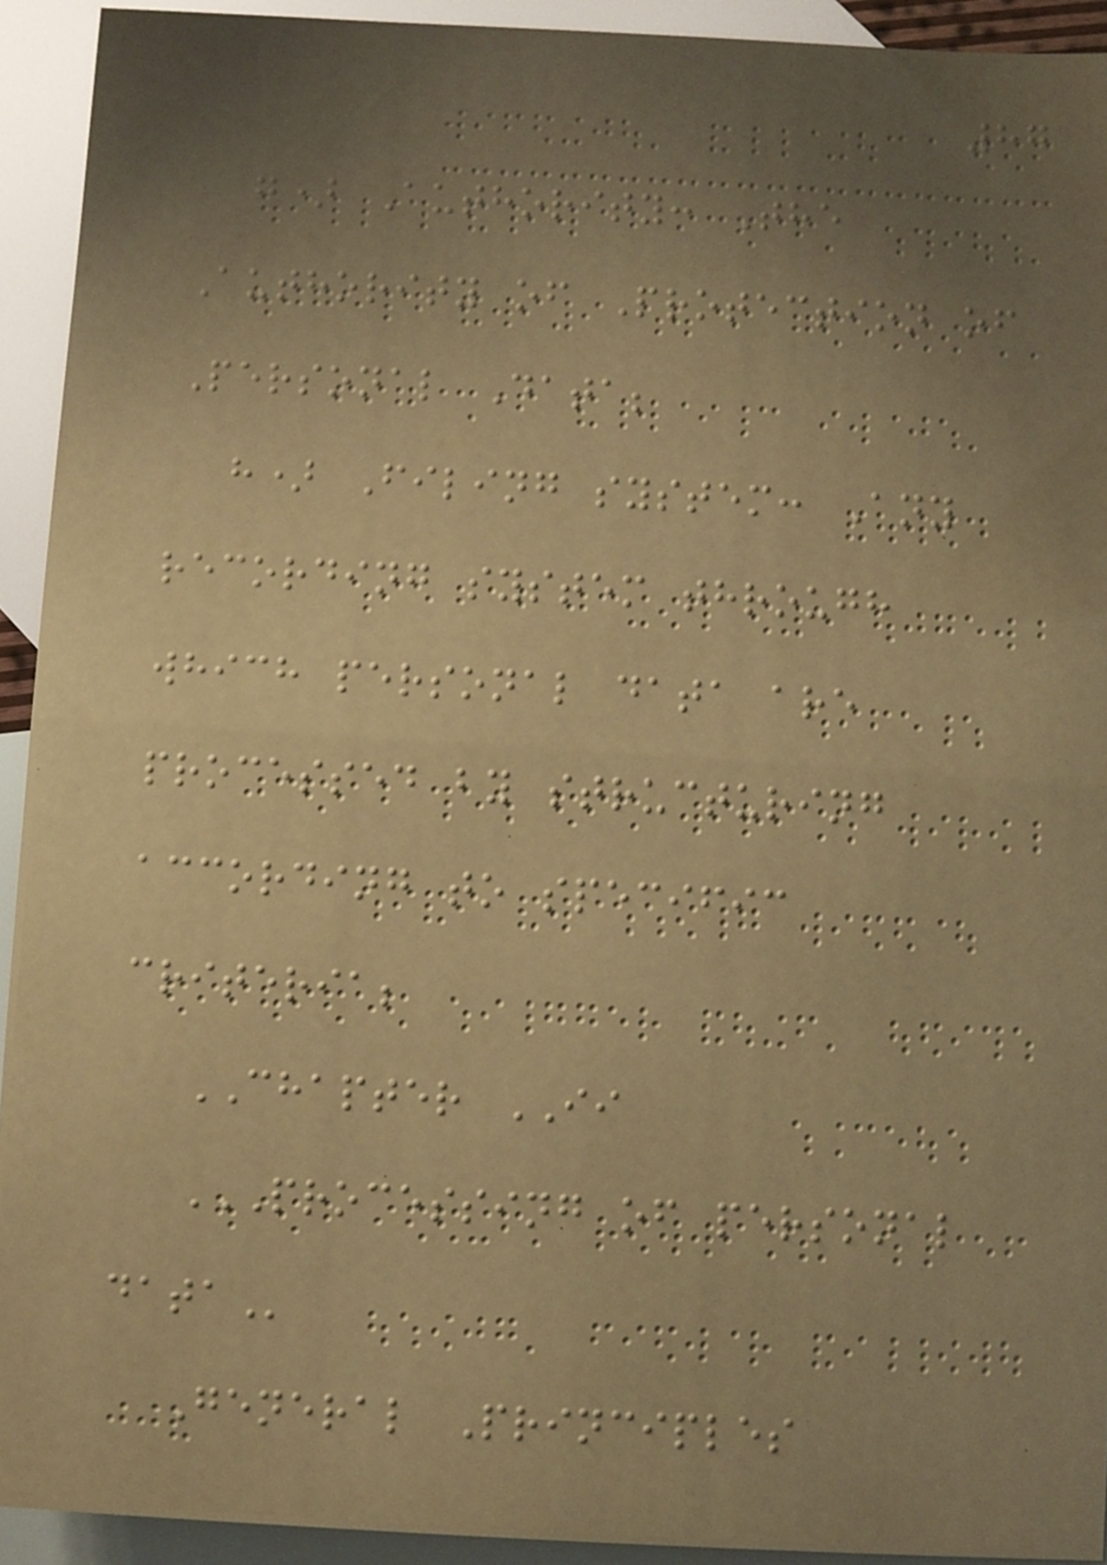87
g) Authority: The
Authority of Protection of
Personal Data;
h) Filing system: Any
recording system through
which personal data are
processed by structuring
according to specific
criteria;
CHAPTER II
PROCESSING OF PERSONAL
DATA
General Principles
